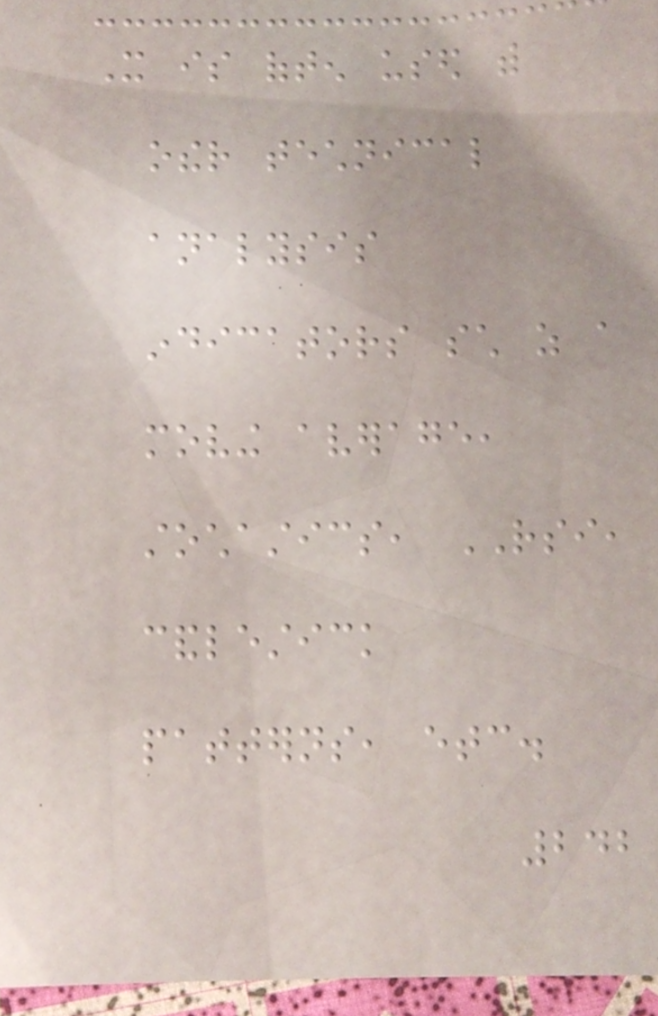It is often used with
other technical
analysis
indicators such as a
moving average,
stochastics, RSI,
candlestick
patterns, etc.
242
